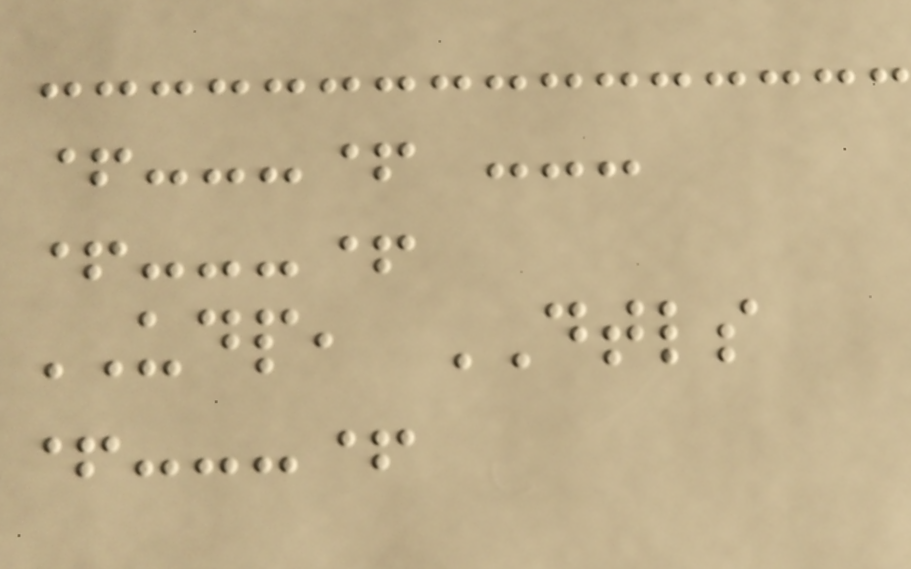+---+ ---
+---+
UDP, DTLS
+---+
